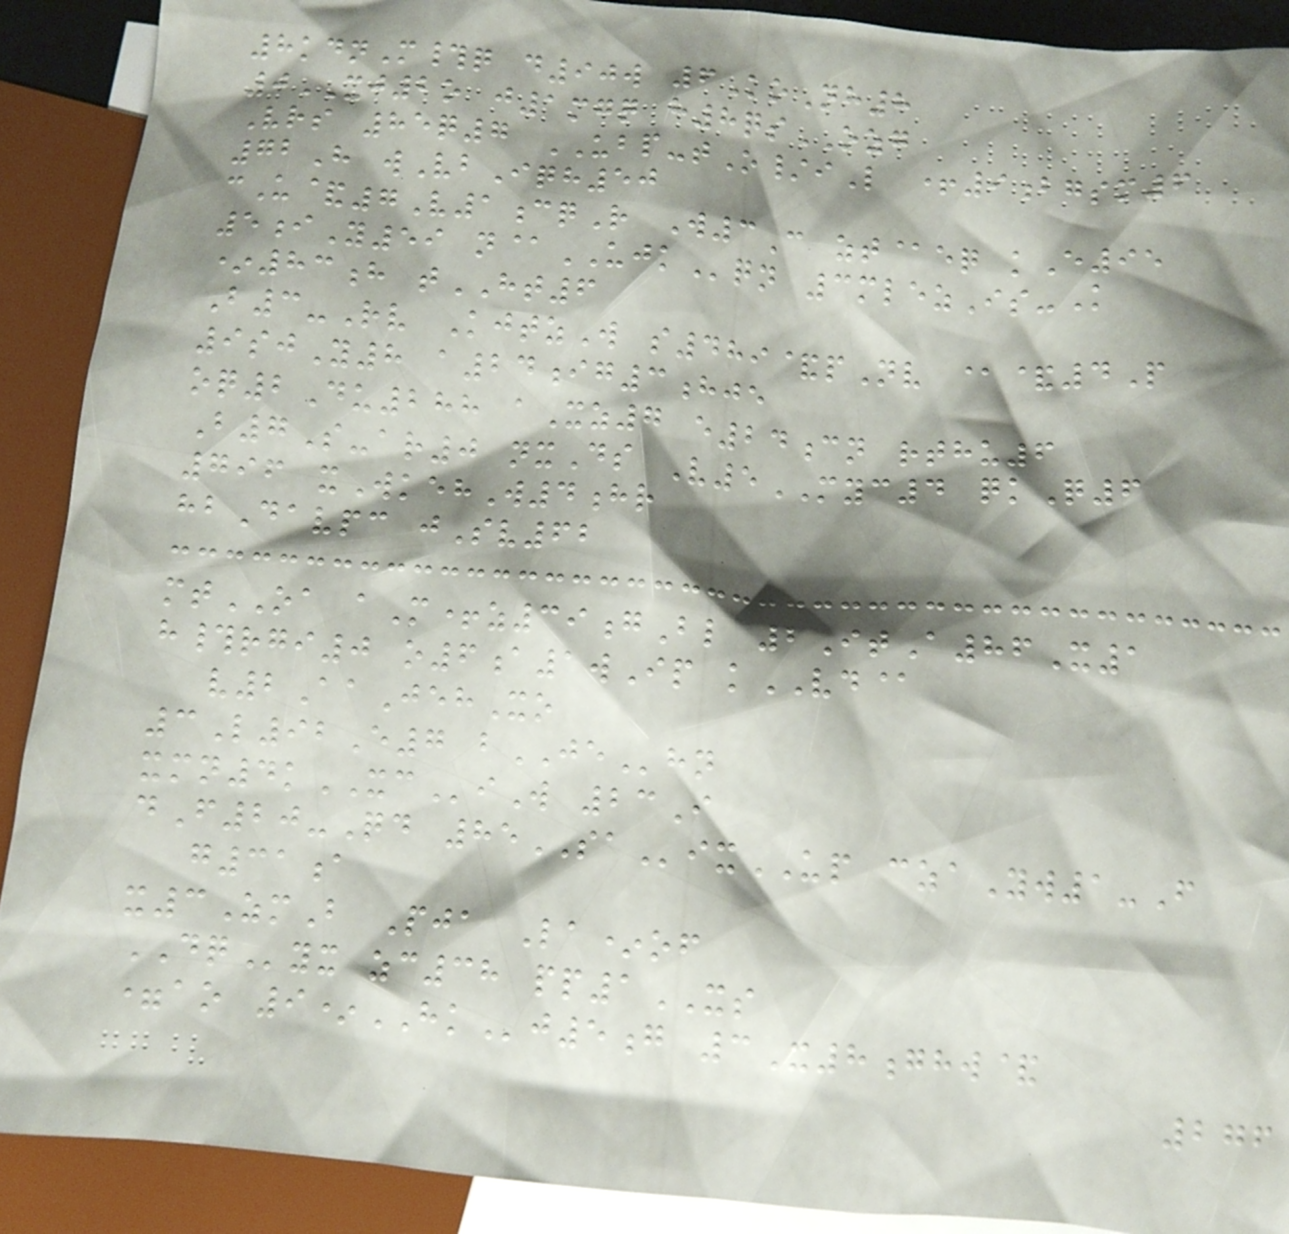8kdnM#q d90w 6KoNh8
0XJ2o j1mgq h8qsOZG
Vrs 85q7 UBP-tO/iL +9bgsm6
72H wVbIqh50
cU&7V1cqR W3C zt@eq kE95
5iY59 n@UJKqn 3mlezIs-K
*83h tHT6
B3-Rv KjtzW s489&pNv @&4P
9sjY8 a24ig3hje
oq2Du288 aXz7 e24cn rthu6
B7S-ar0 nxDs V5MYC4 qkQ6
796 xWkehW4hr
hbDavpc jSv62
mtOA aM+z39gBl 2ItA86X1
h#rgi0 o6a1wIp kVD@
v2AaJehXo
3L92E7 bJEhn
xmn4kXCiW 23I
dF20-Qd 85SAixUP czaYw1-F
g31a
x3ZmB Pja La*of
DQyx zc38 pp1XS
=ao 9*HKj5g 3X8ghw&
276
